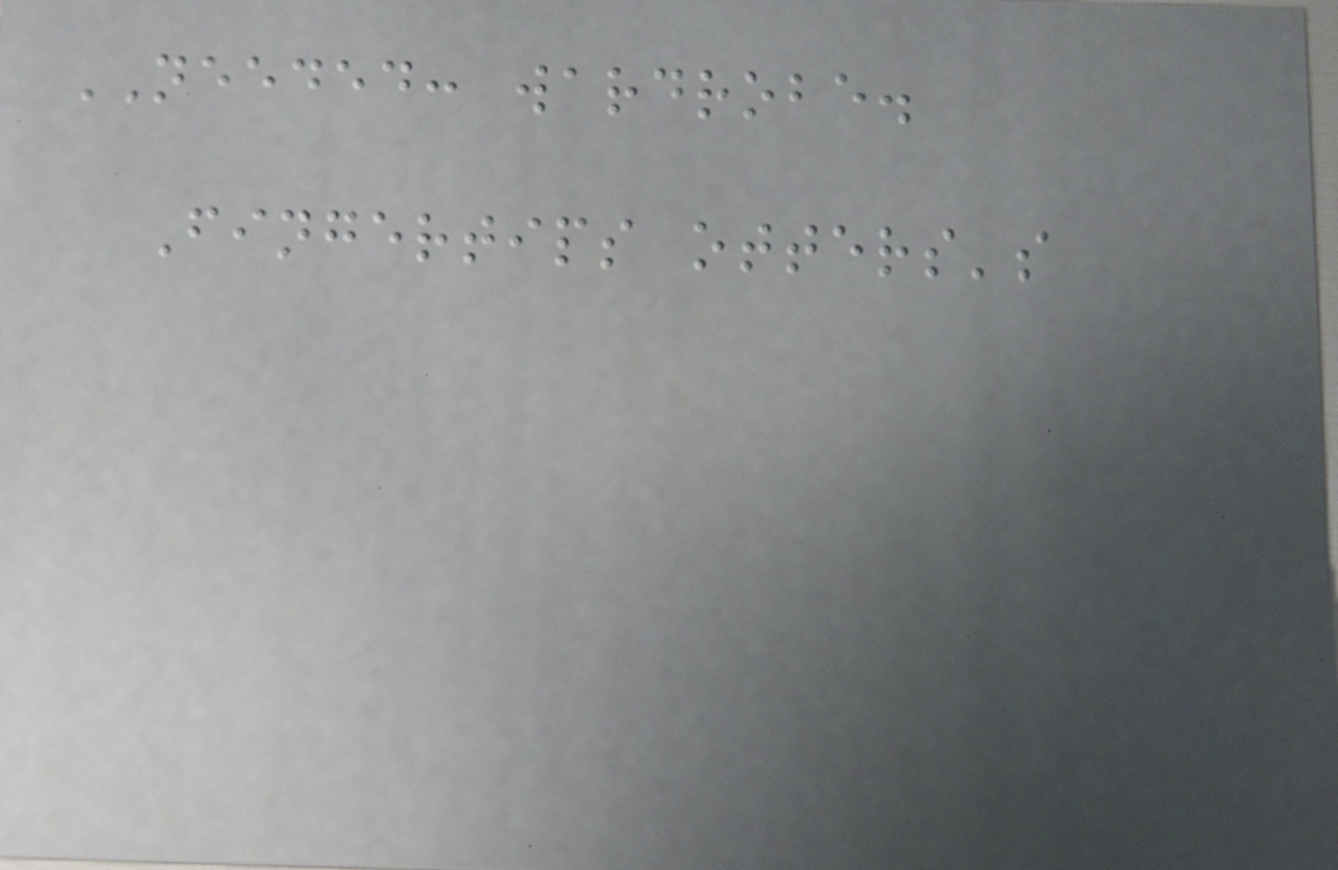NEEDED: wardrobe.
Fingertips otters's
